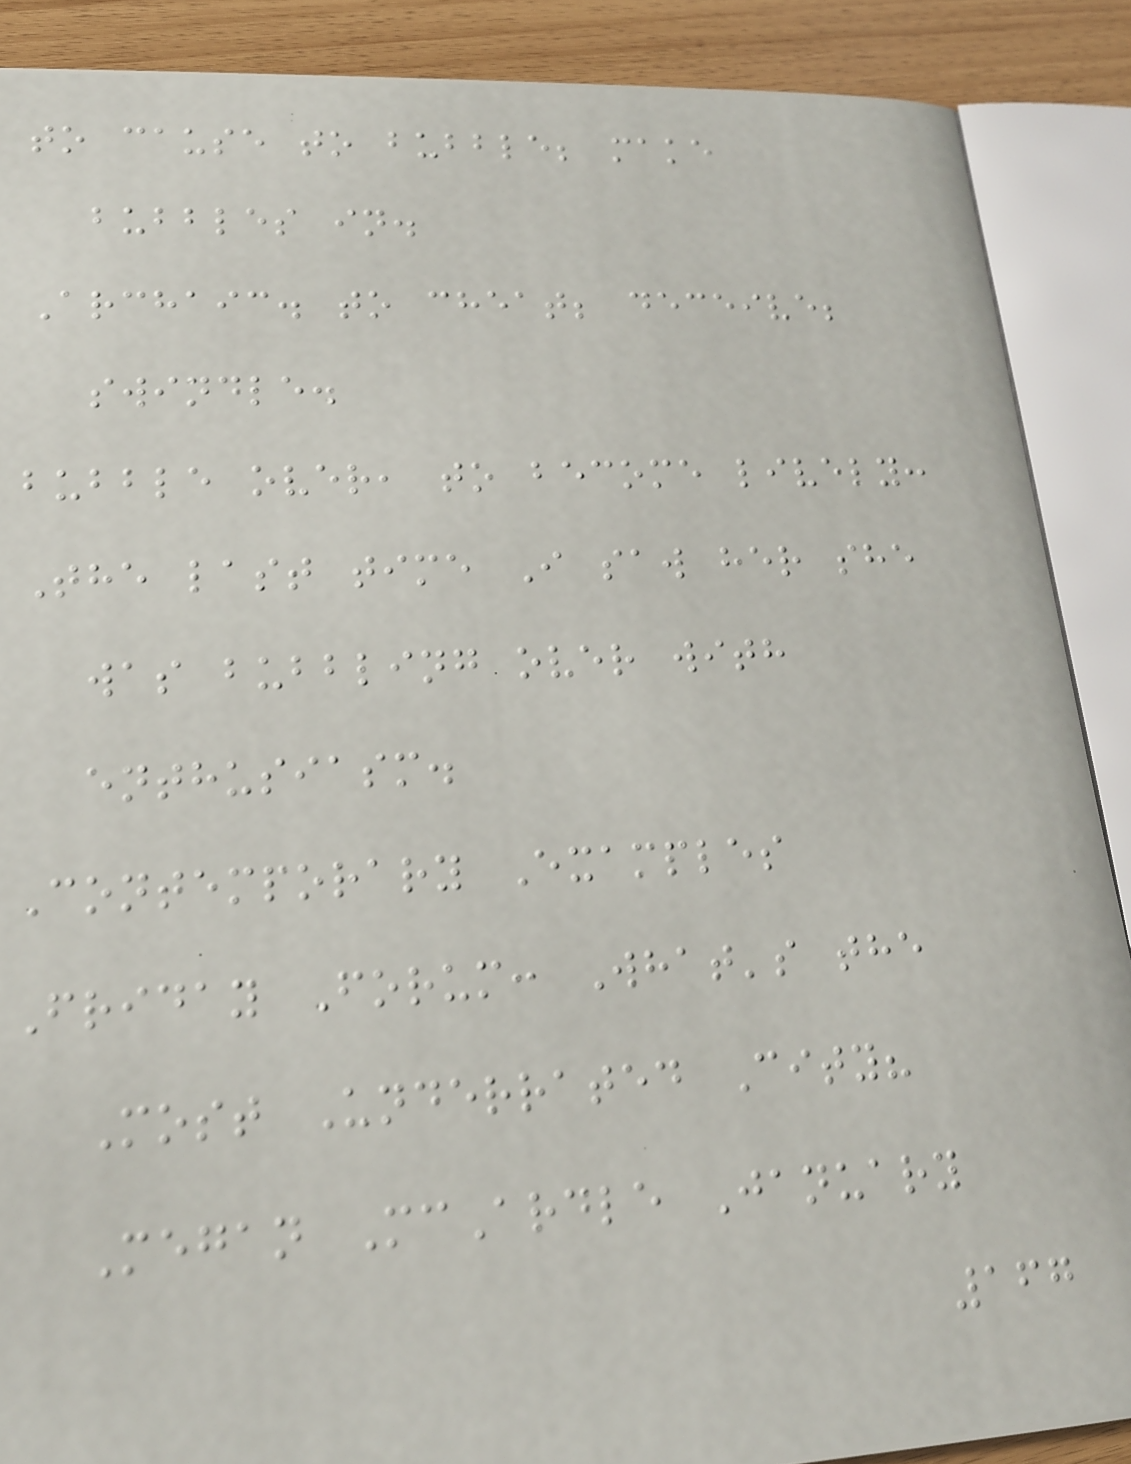to cause to bubble; make
bubbles in.
Archaic. to cheat; deceive;
swindle.
bubble over, to become lively:
The last time I saw her she
was bubbling over with
enthusiasm.
Contemporary Examples
Friday Forum: What's the
Most Underrated City?
Megan McArdle January
167
